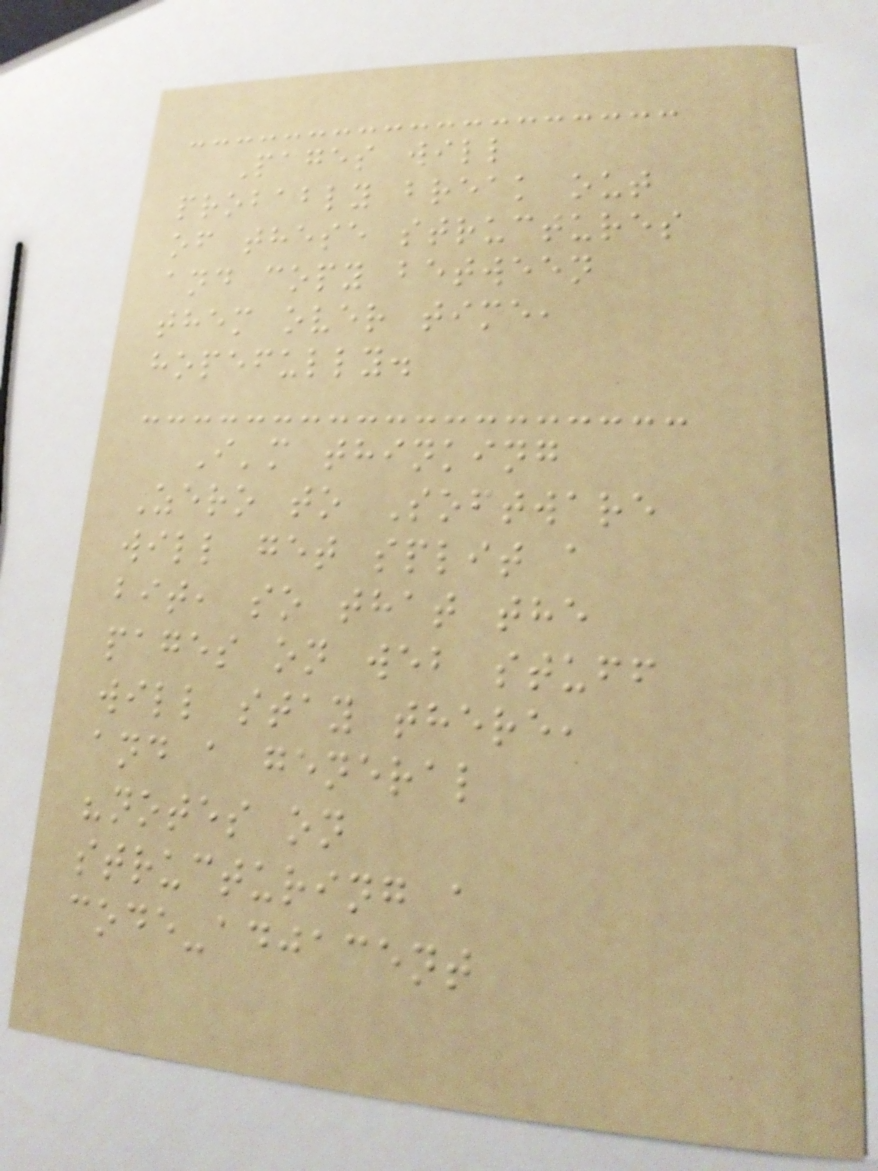Pages will
probably break out
of these structures
and copy between
them over time,
hopefully.
I'm thinking
Zero to Software
will get split a
bit, so that the
pages on web stuff
will stay there,
and a general
"notes on
structuring a
code-adjacent
